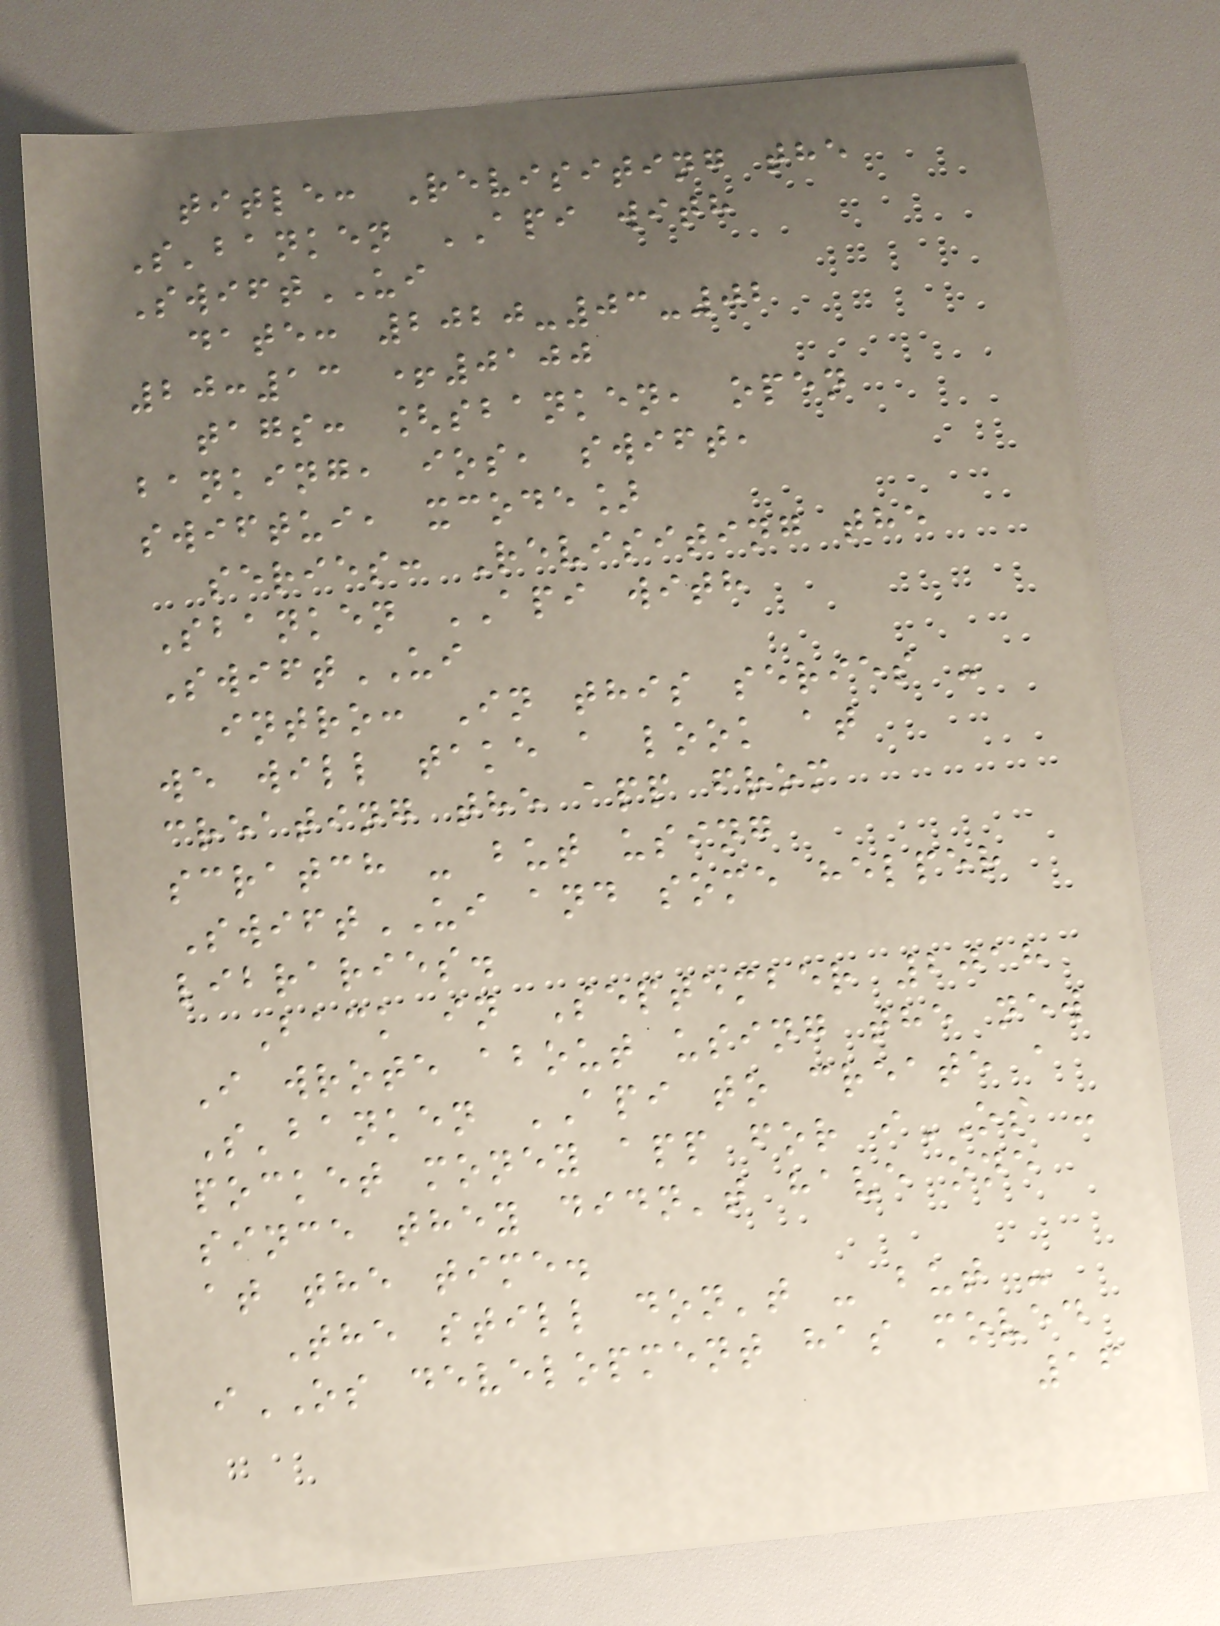title: Revisiting the
S'banken API with
SwiftUI
date: 2020-03-02
20:13 +0100
tags: [sbanken, open
banking, ios, swift,
swiftui, xcode]
series: Revisiting the
Sbanken API with
SwiftUI
intro: In this series -
we will take a look at
creating the app from
scratch - but using
SwiftUI and some helper
libraries.
Back in September 2018
I wrote about using the new
S'banken API to create a
pocket money app for iOS -
since they didn't have one
at the time.
The still don't - but -
iOS development has moved
16
